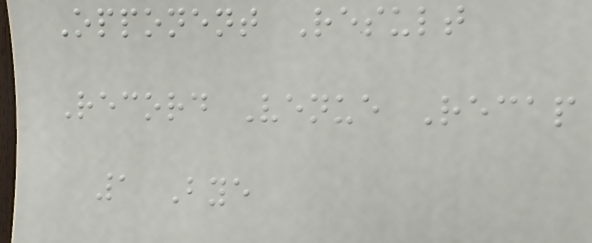Opponent Result
Record Venue Recap
1 Bye
